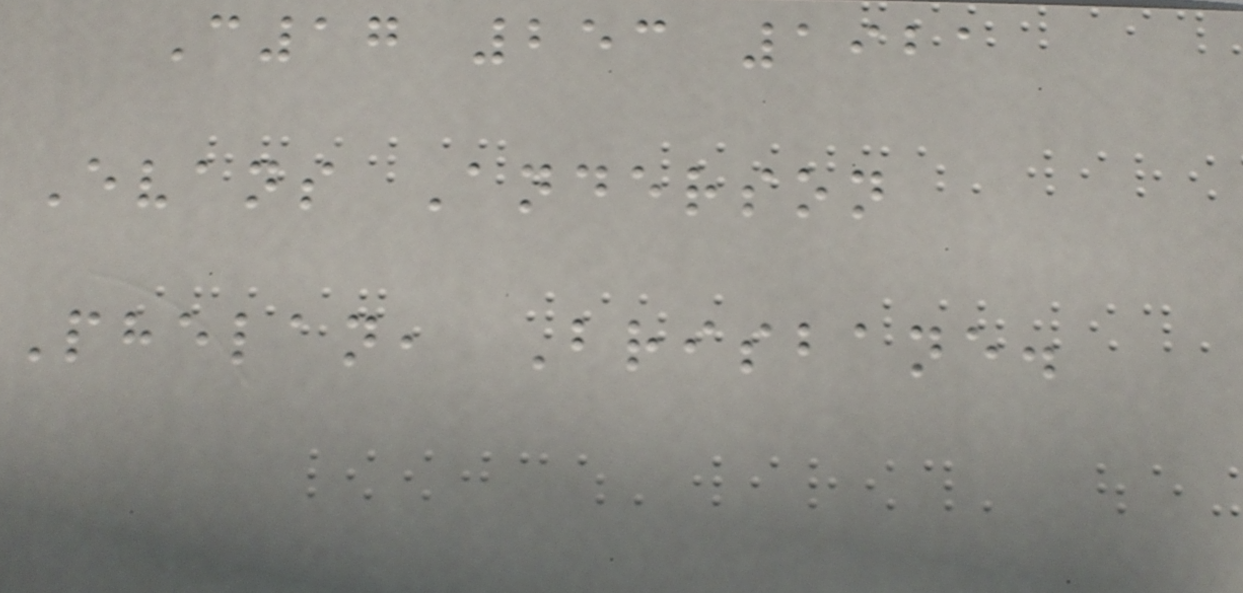C17 253 1921
Evans Anderson
Phelan, Brisbane.
